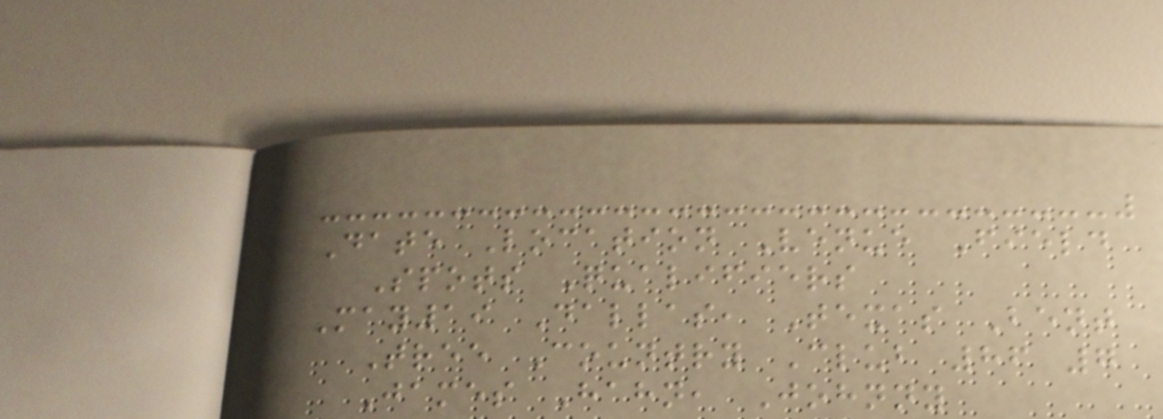Date Location Venue Field
Spots Qualifiers
May19 Dallas, Texas Bent
Tree Country Club 86 7
James Hahn, Johnny
